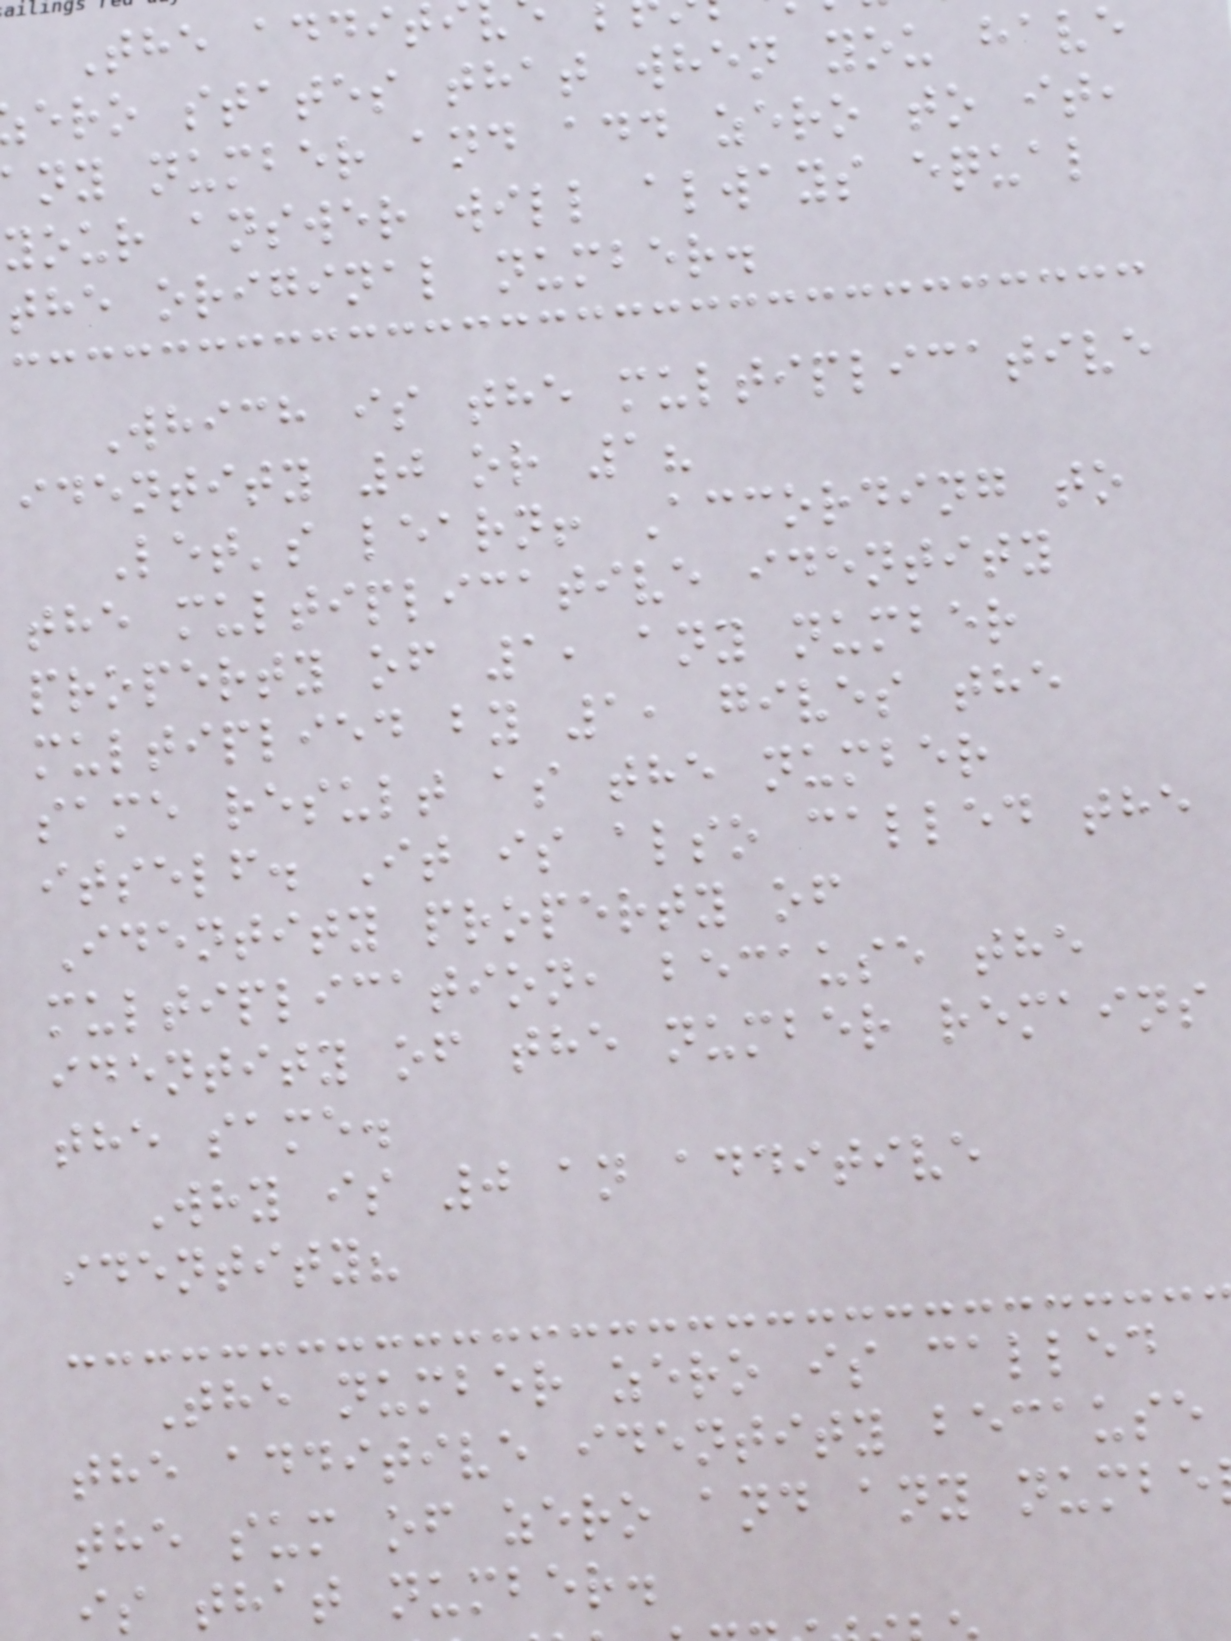The addit
ero states that when you have
ny number and add zero to it,
your answer will always equal
the original number.
Which is the multiplicative
identity 0 or 1?
Let's learn! According to
the multiplicative identity
property of 1, any number
multiplied by 1, gives the
same result as the number
itself. It is also called the
Identity property of
multiplication, because the
identity of the number remains
the same.
Why is 0 an additive
identity?
The number zero is called
the additive identity because
the sum of zero and any numbe
is that number.
